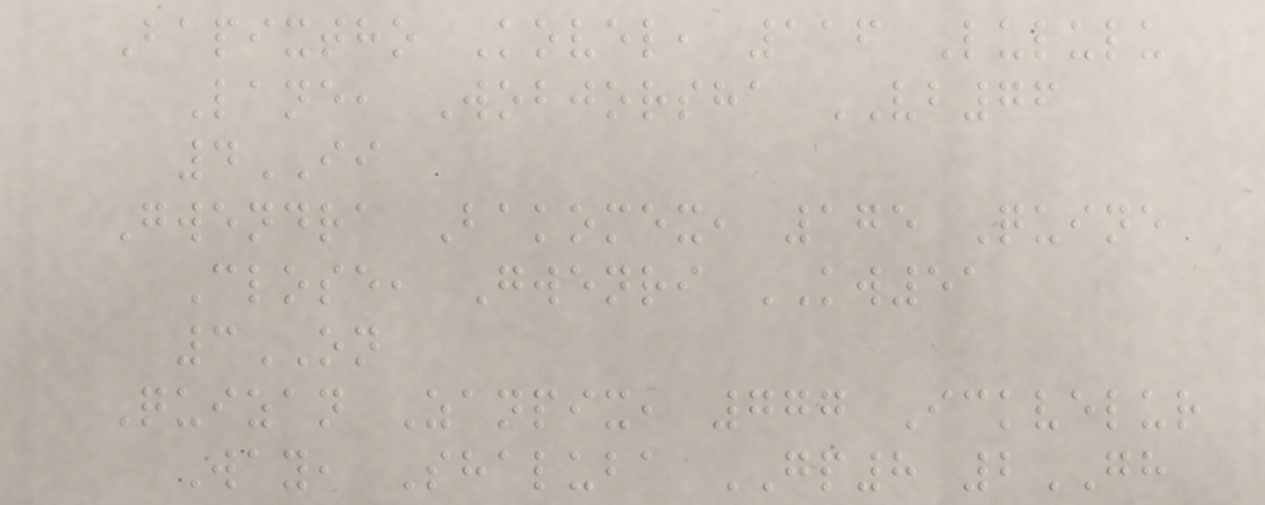Bapixtho Kovel, 116 Lululu
Lane, Wobjorsha VB76
4II
Gwendra Bakomex, 175 Quine
Close, Gwenri KW51
3ON
Quizan Zanpix, 777 Ickvelur
Way, Shaluba GP8 2GH
